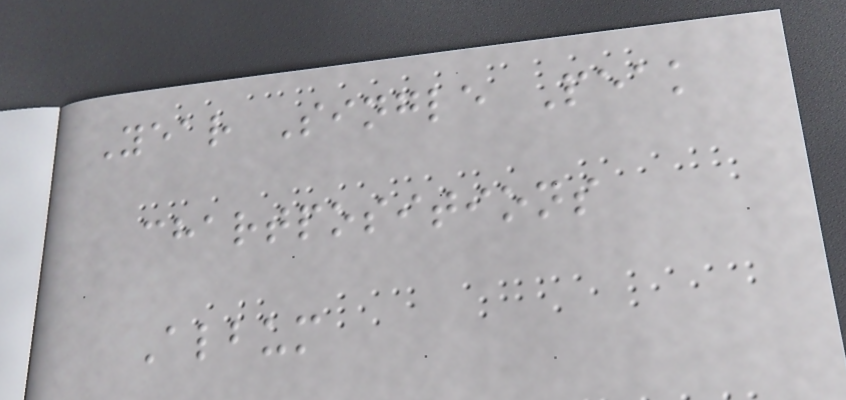Year Single Peak
chartpositions
Album
